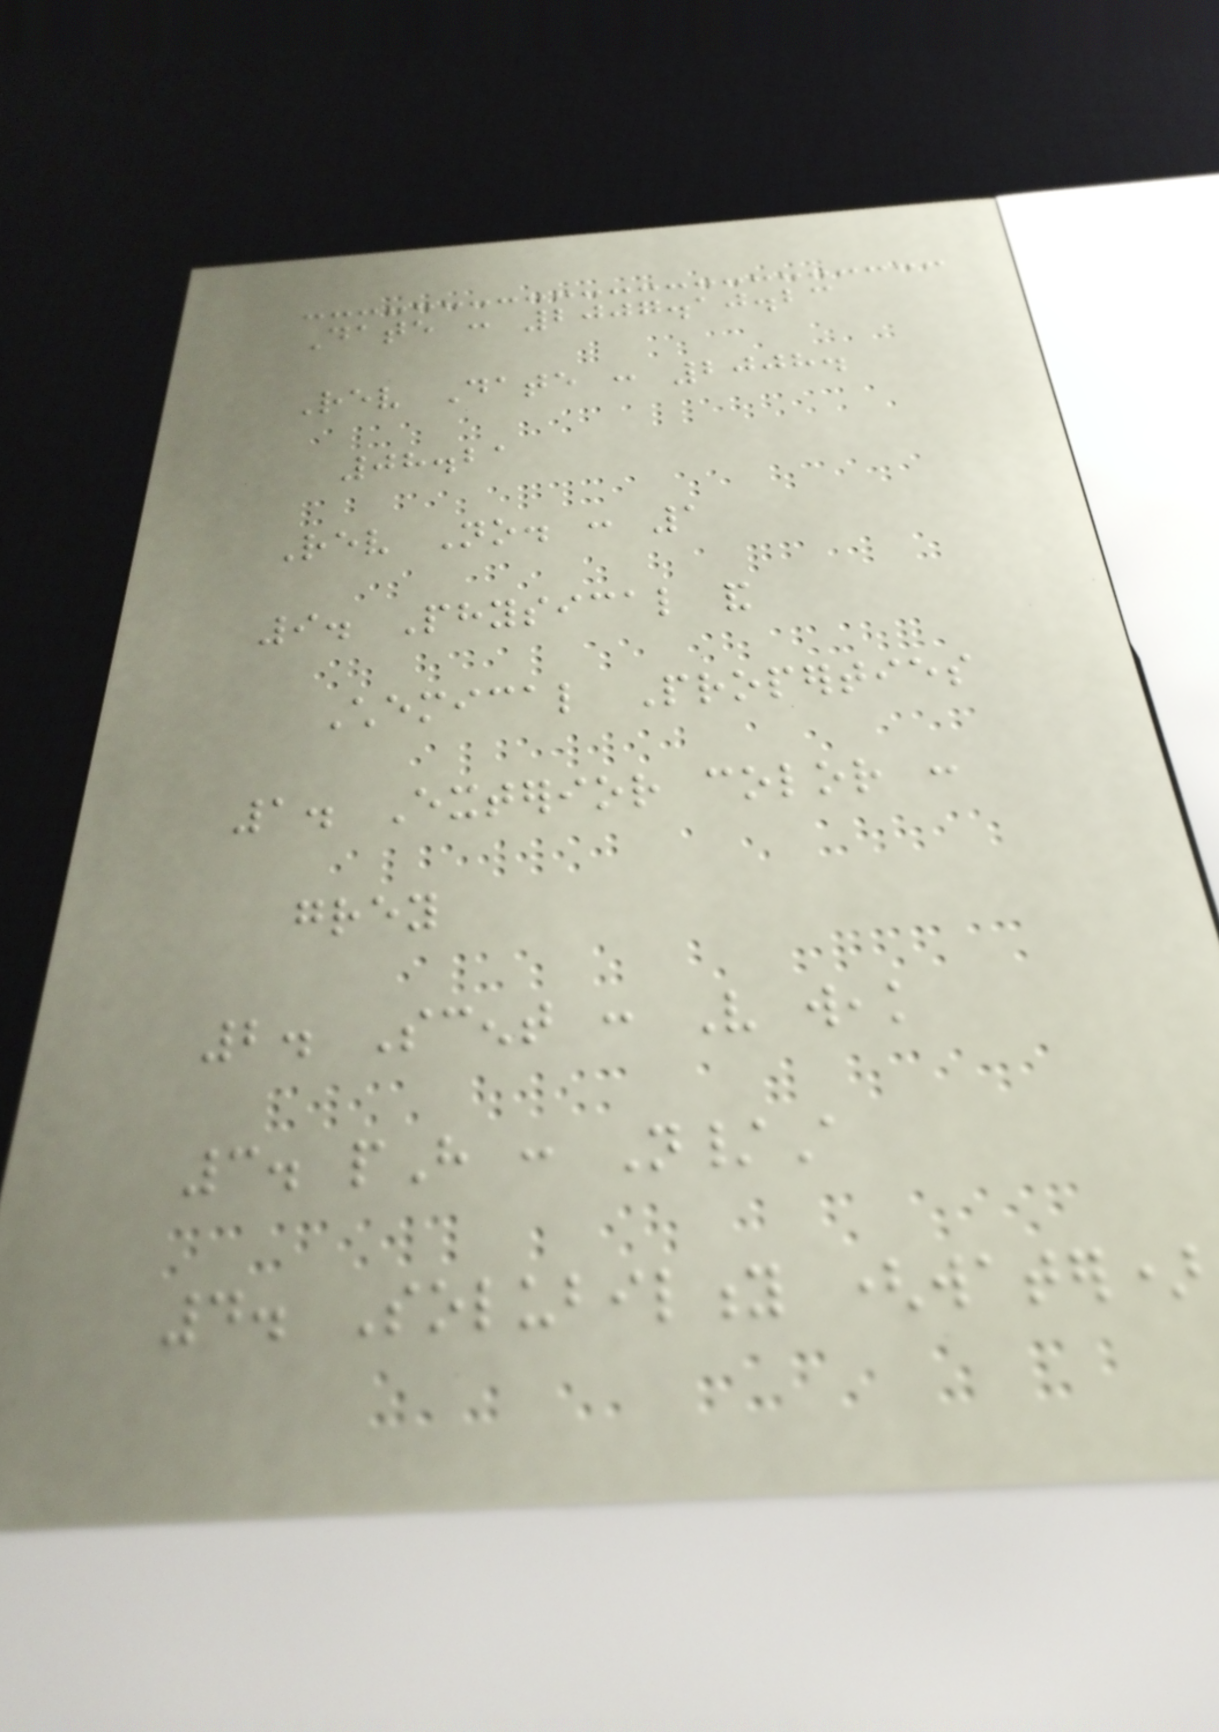Date : 2007.10.23
Rev Date : 2008.
08.21
Rev No. : 1
9. Physical and
Chemical Properties
1. Exterior color :
grey
2. Scent : Very weak
3. pH : N/A
4. Solubility (water)
